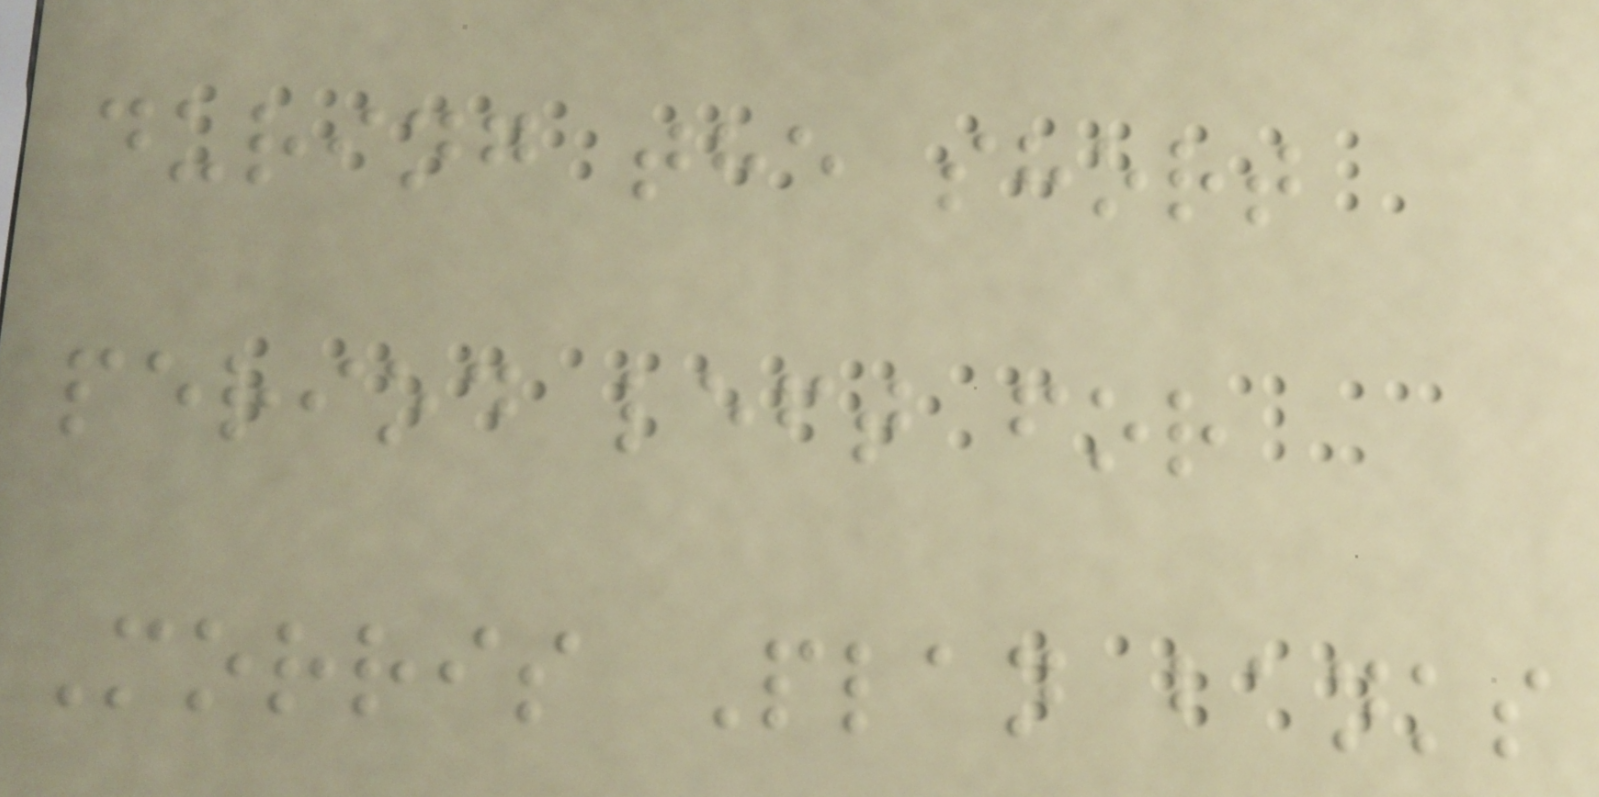during the short
period left for
Morris Plan banks
